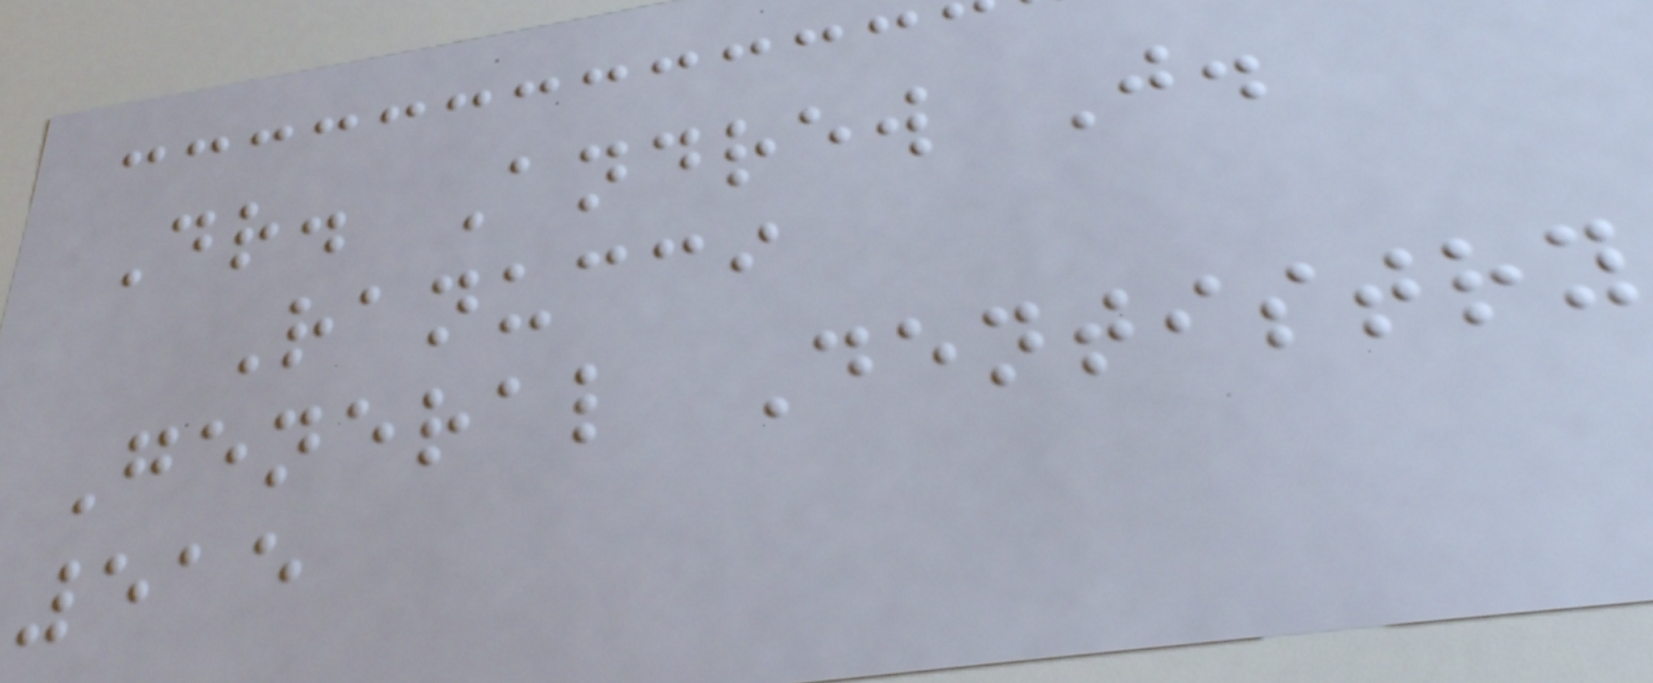Dr. Andrew J.
Ranucci
General Dentistry
515
